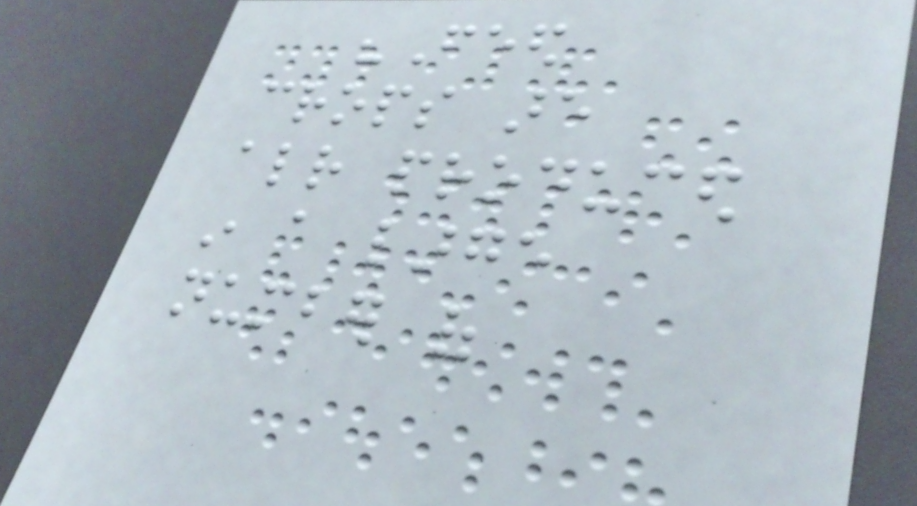"Feed
crops are
already produced
in a large
number of
